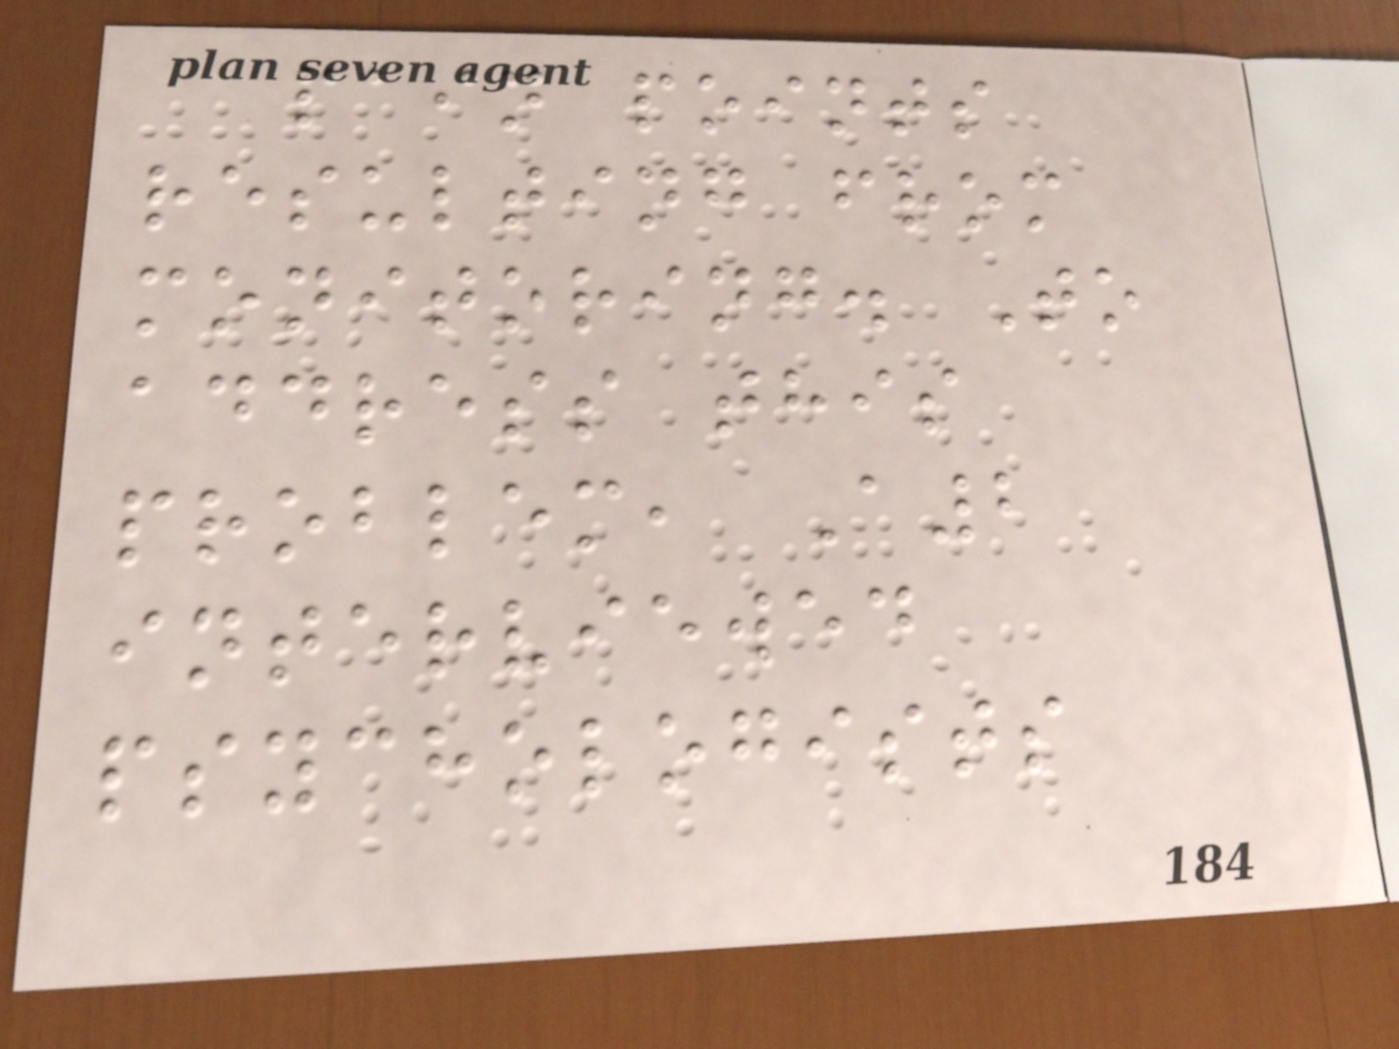pain points
resulting from
monitoring. To
address this
problem, A2
interviewed
psychologists
